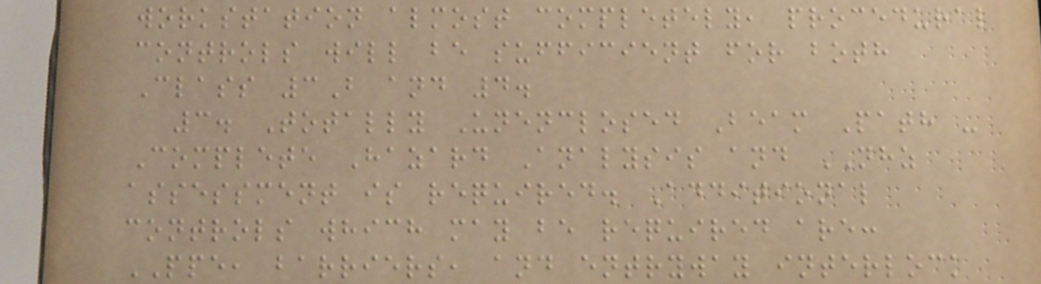workstation almost completely, procedural
controls will be sufficient for both
Class 3B and 4.
3. Totally Unenclosed Beam Path -
Complete Hazard Analysis and NHZ
assessment is required. Additional
controls which may be required are:
PPE, barriers, and entryway interlock
